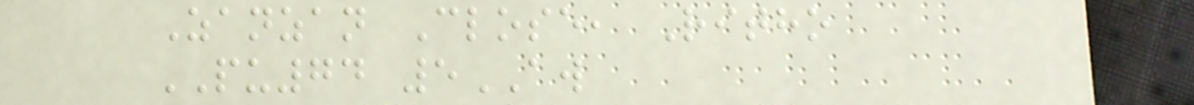Zanzan Close, Ritho
PU74 5AW
